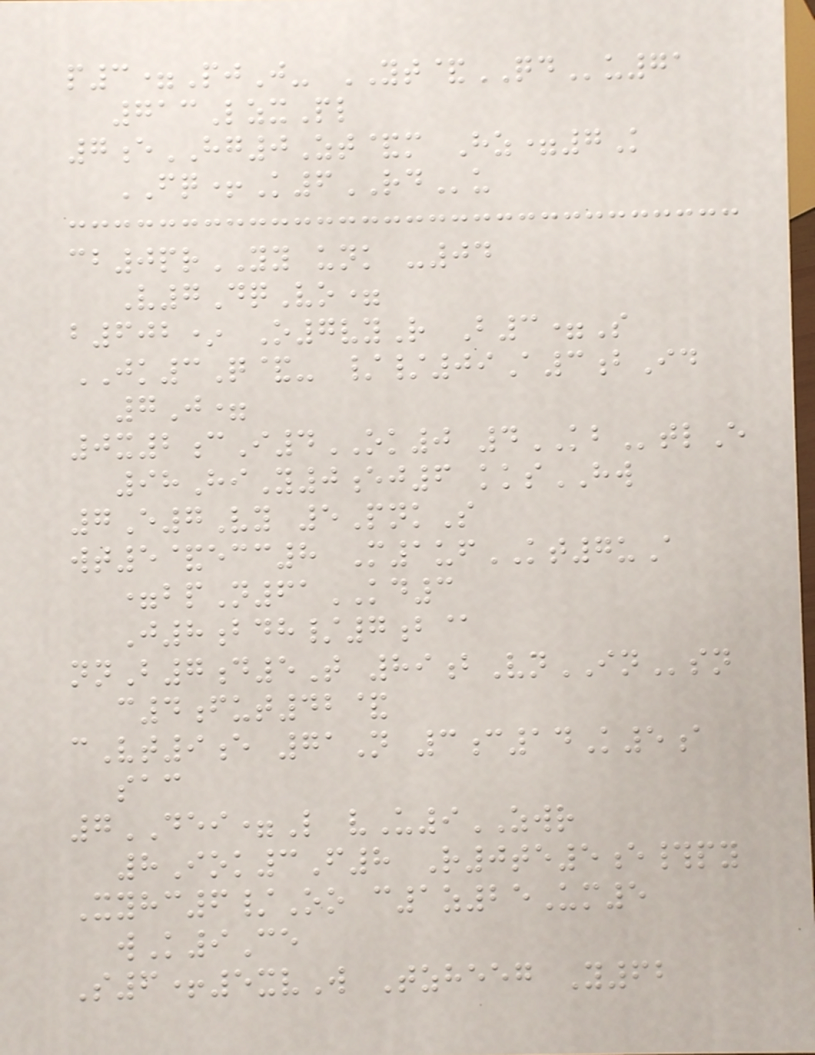p3=PjJ- YT&QDu71
713LzxPl
7eHG0Zt&m Hz=7K
FQ+K6RDu
cb0prYY unk -04
V7DqVo=
b602* O7vyR B3=S
JK3Q&- //09A3bId
7J=
0x2cI4OK0 4KBtlE
98HiY0ej6 kksHW
7E7Vy 5PnkS
wt5&ecc8 M1ufKT7uA
=bpN61KD3
J8bdh/7b@
nnB7d5T 89bVnINsn
c4fut42&
cVt9e 71N 3c14K5a
sac
7DEI=L vU9ZWR
8Iok3F8 R0te5e#py
Xyhc6/Oo c1z25Um5
wK9Ce
S6+5xvW Tzheeg Y62
